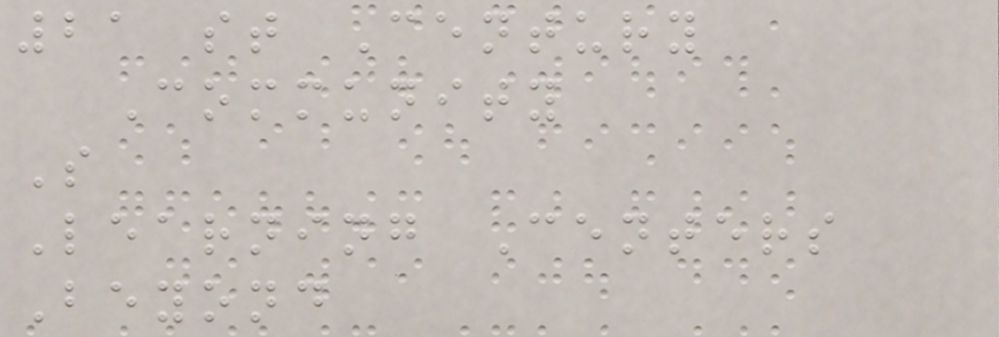21 st Century
Community
S
Learning Centers
Beyond
